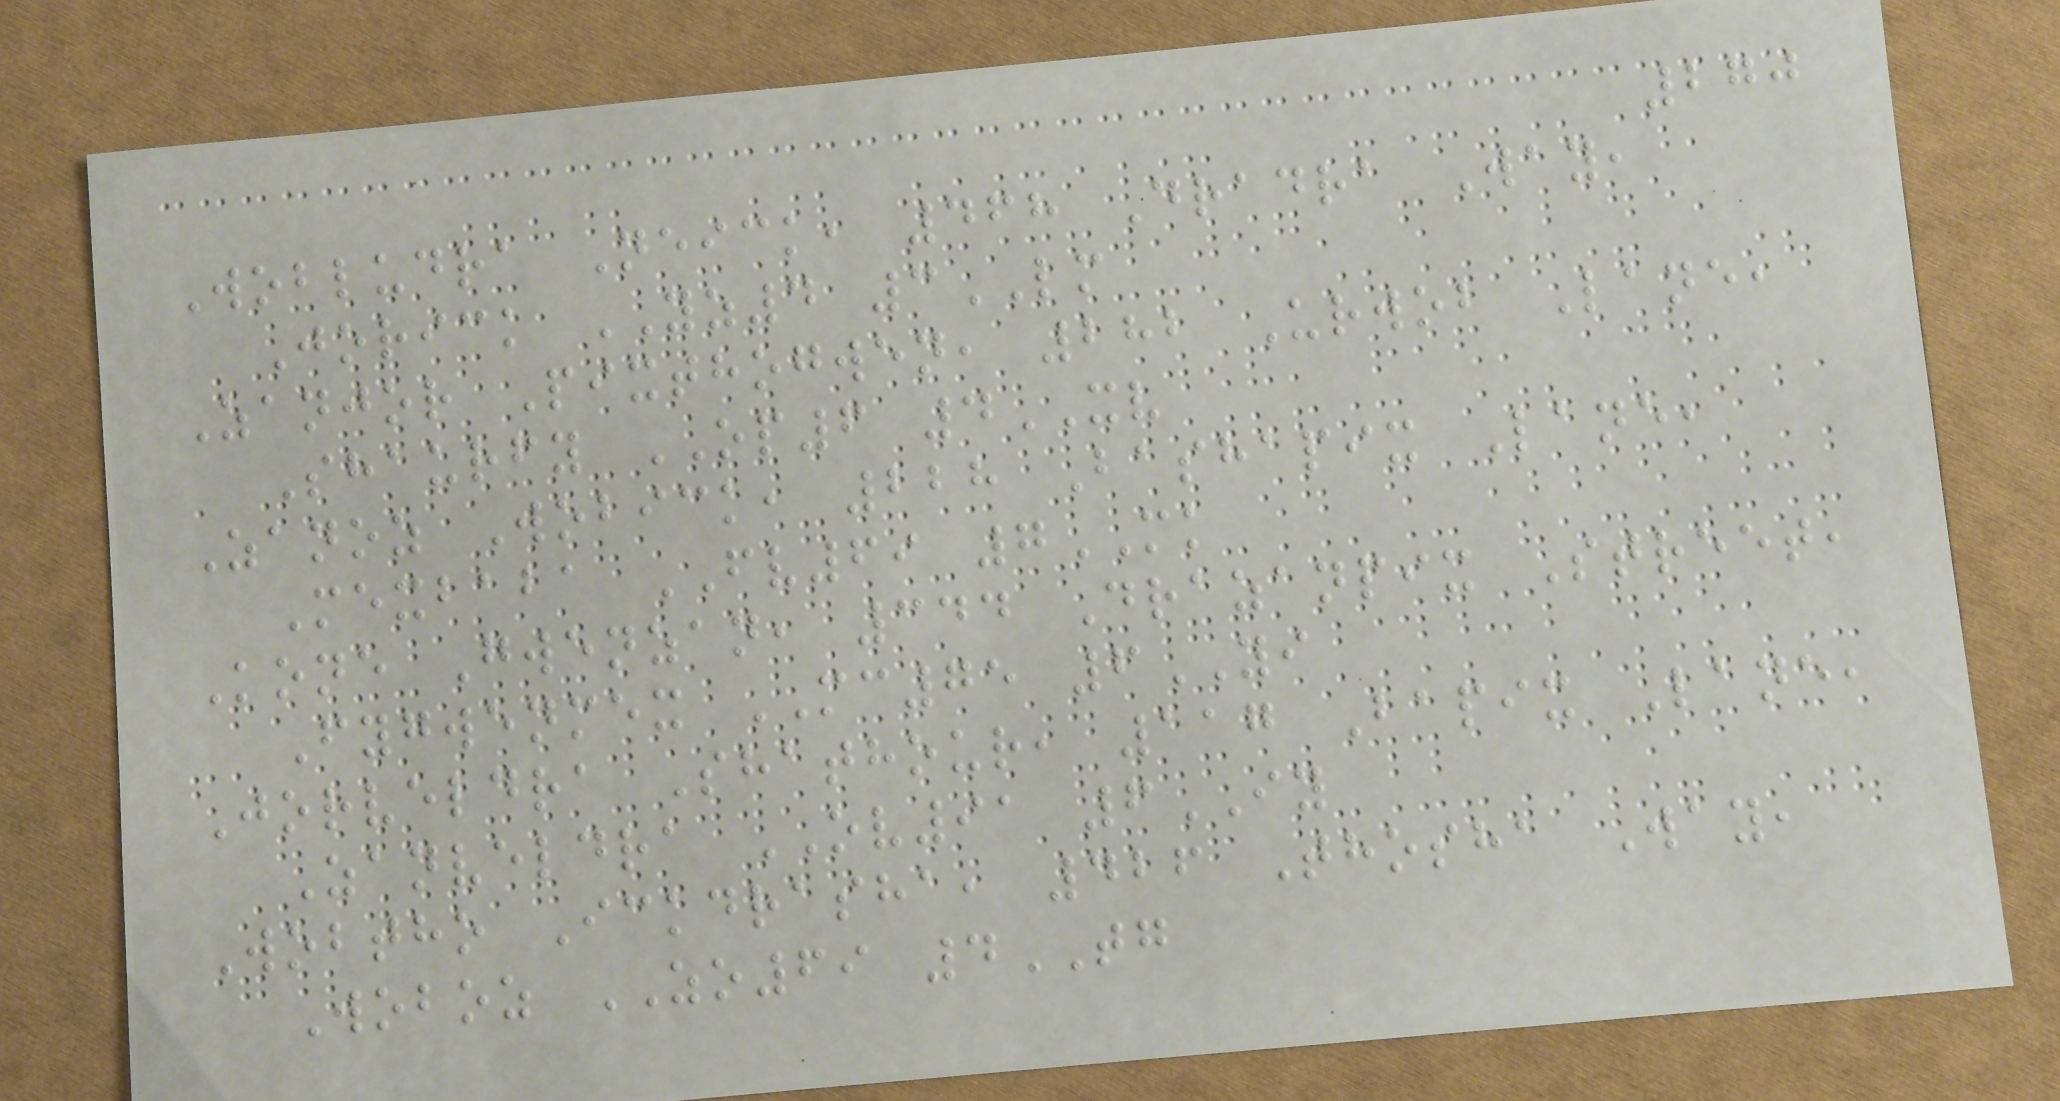270
Wobludra Neick, 468 Dradra Way,
Jorick YZ4 3LM
Zanjor Pixthogwen, 282 Urwob Lane,
Shaurfy OP6 4XV
Zanoz Wobick, 228 Bashapix Lane,
Mexbaba FV69 7MK
Kone Gwenzan, 344 Drazanpix Street,
Fygwenmex MC75 6YI
Jorveldra Shathour, 117 Bapix Lane,
Zanveldra OV91 6IY
Wobtho Ickdrasha, 426 Thosha Way,
Woboz ZO69 4TG
